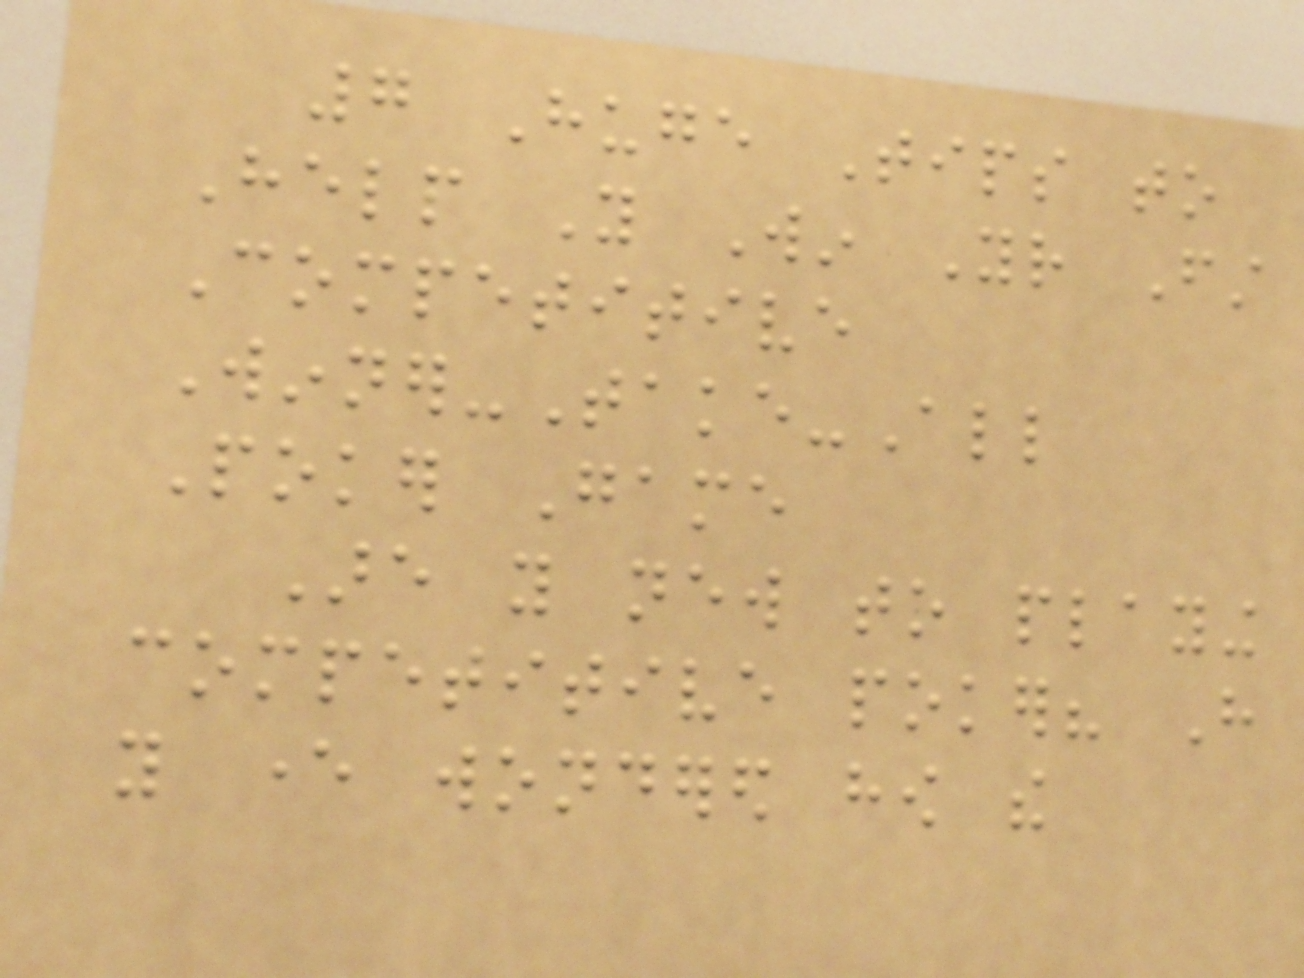7 Huge Tips to
Help You Win Your First
Competitive
Winner-Take-All
Poker Game
Are you new to playing
competitive poker? Have
you ever wondered how the
